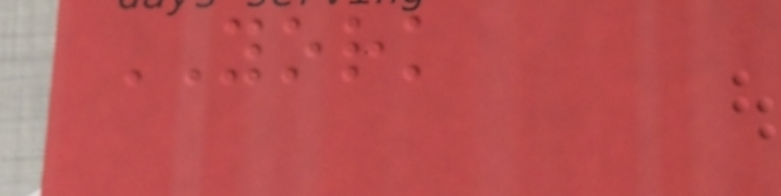YORK
